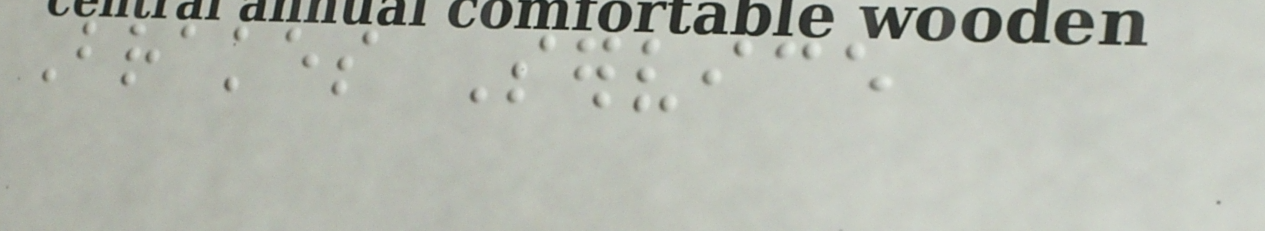Brakes Service
